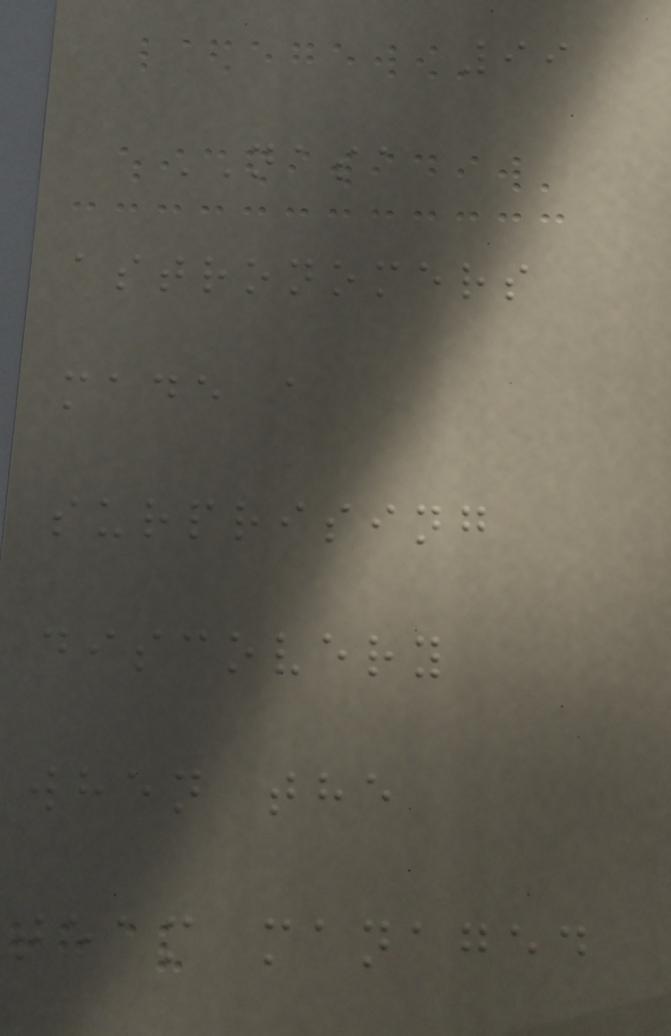99
NASA
astronomers
made a
surprising
discovery
when the
team managed
